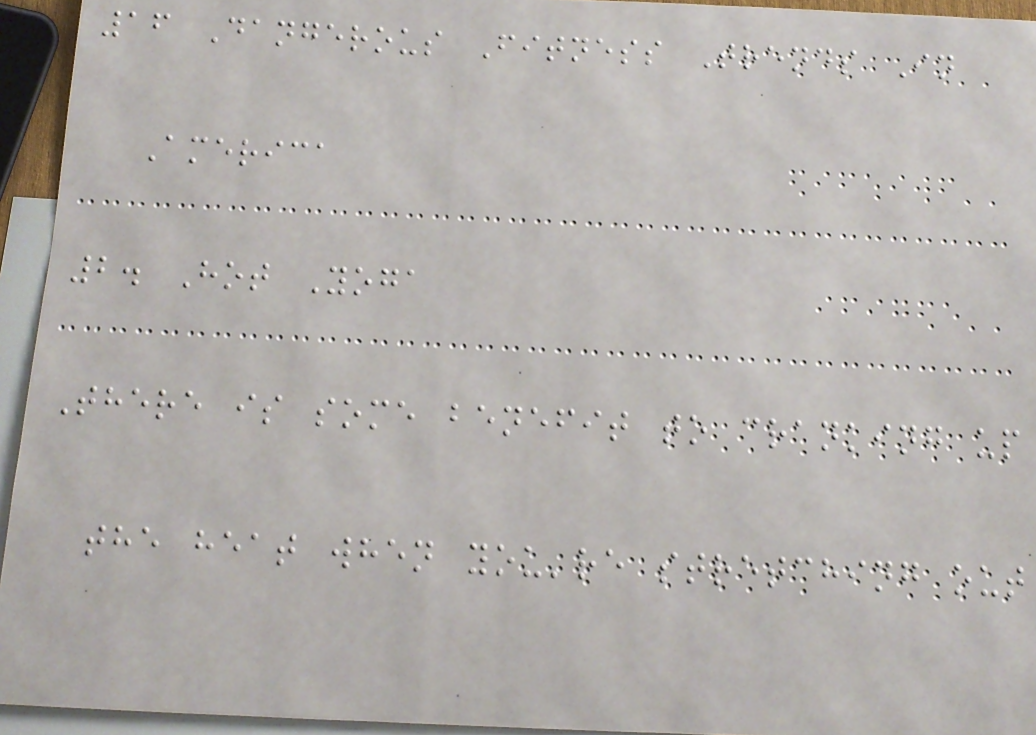16 Dangerous Fitness Trends In
America
2. Hot Yoga
There is some benefit to cranking up
the heat when you're stretching out
